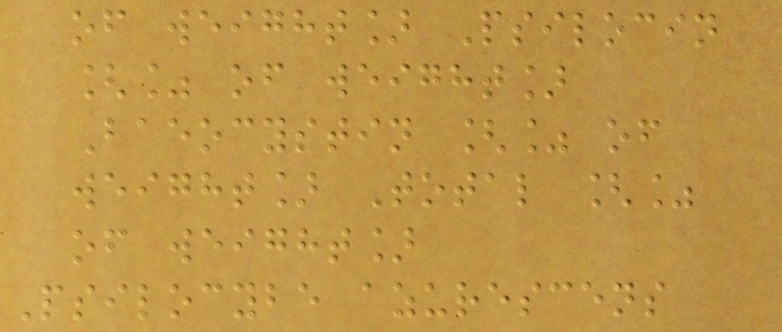of weight] Psilocin
[% of weight]
Baeocystin [% of
weight] Total [%
of weight]
Psilocybe azurescens
